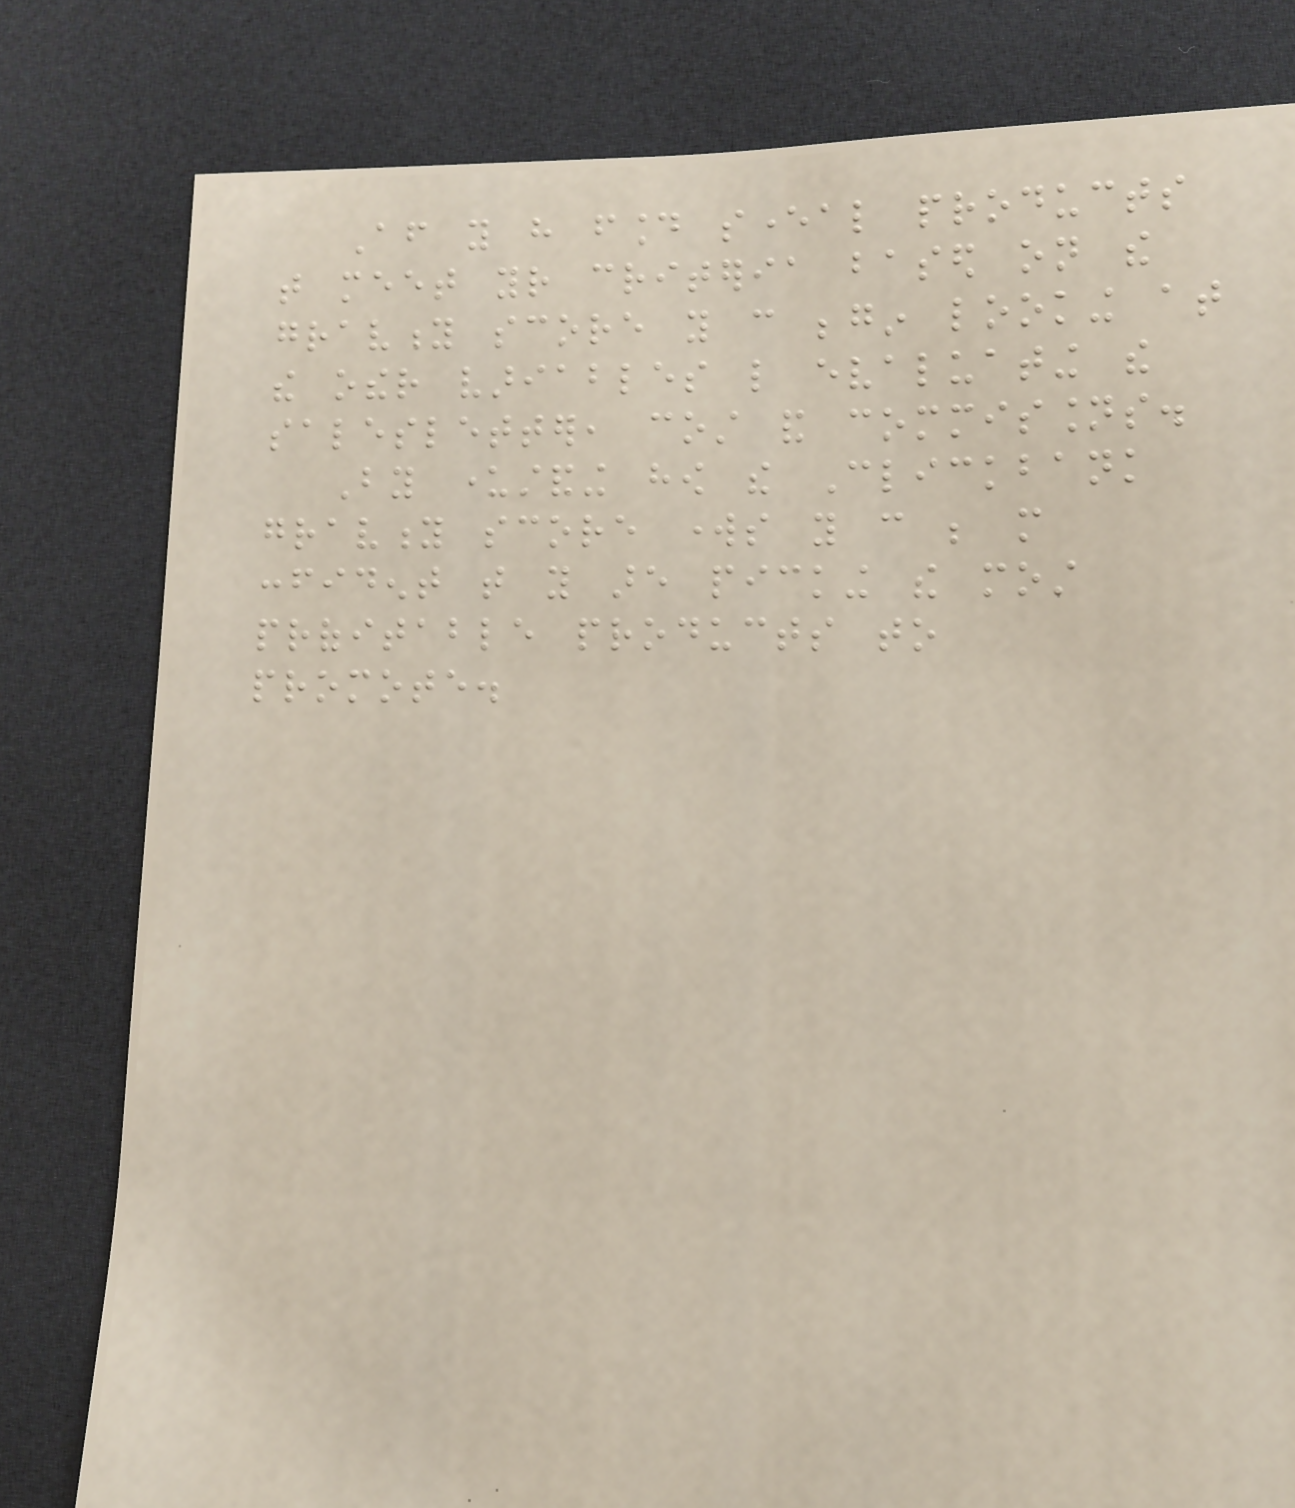After you have found several products
that meet your criteria based on the
gravity score you can begin looking at
the other variables like evaluating the
salesletter, cost and commissions.
By understanding how the Clickbank
gravity score works you can be more
confident that you are picking the most
profitable products to
promote.
